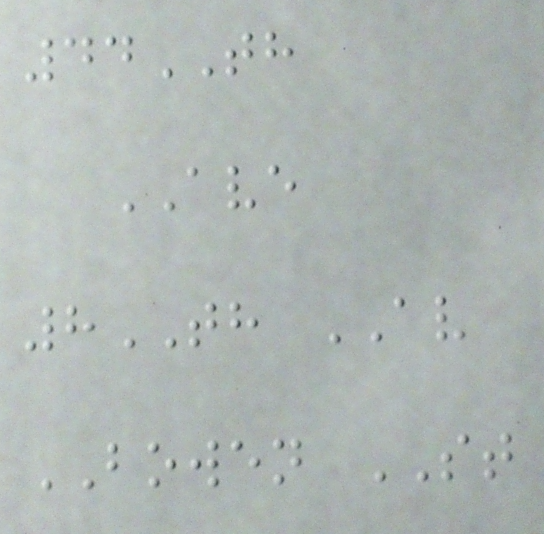44TH
AVE
8TH AV
BOWEN ST
